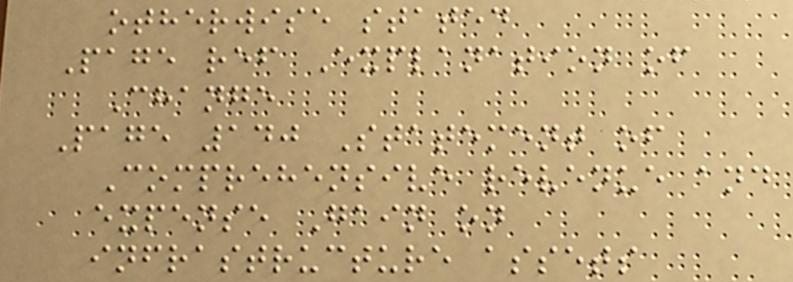otherwise stated
Page ref Explanation of
Change
Page 140 Statement of
Comprehensive revenue and
expense Gain on
infrastructure assets
